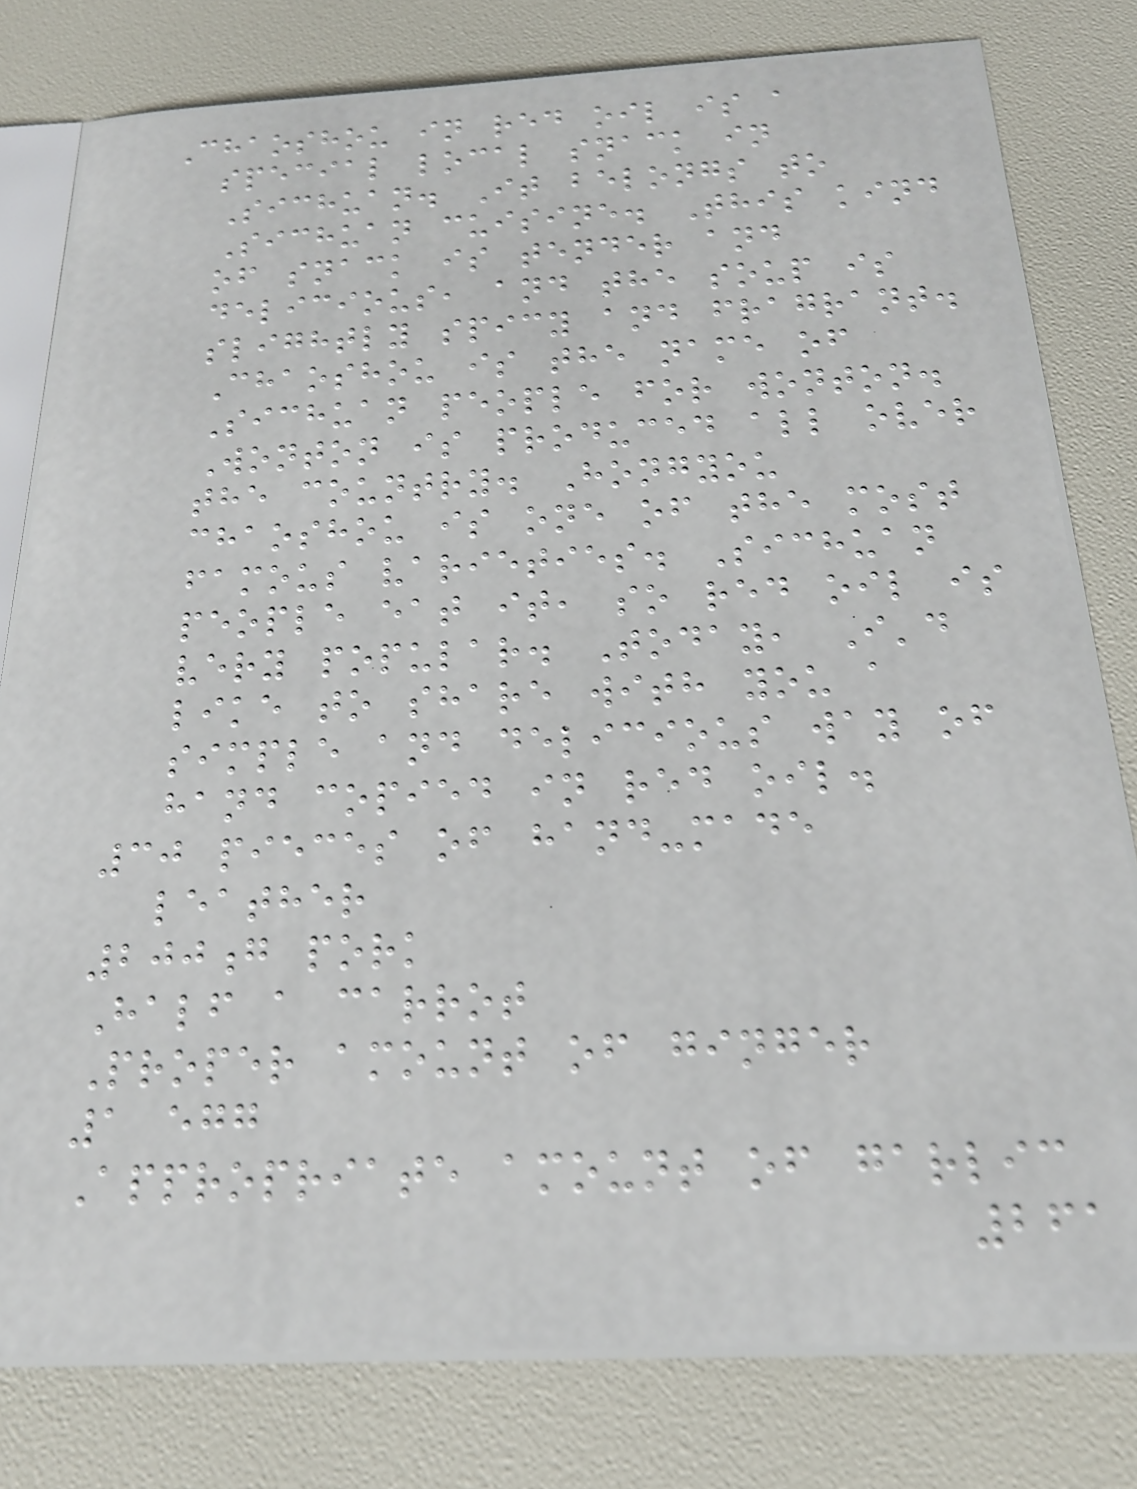Chaoshou in red oil is a
special local snack in
Sichuan. It belongs to
Sichuan cuisine. This kind
of snack is tender and
delicious, and the soup is
slightly spicy and fragrant.
Chaoshou is the name of
Sichuan people for wonton.
Wonton is produced all over
the country. Hongyou
chaoshou is one of the most
famous varieties. Sichuan
people eat it, so red oil is
very popular. Today, I'd
like to share with you a
simple and delicious way of
hand copied in red oil.
30 pieces of hand-made
leather
200g pork
Half a carrot
Proper amount of ginger
1 egg
Appropriate amount of garlic
261
